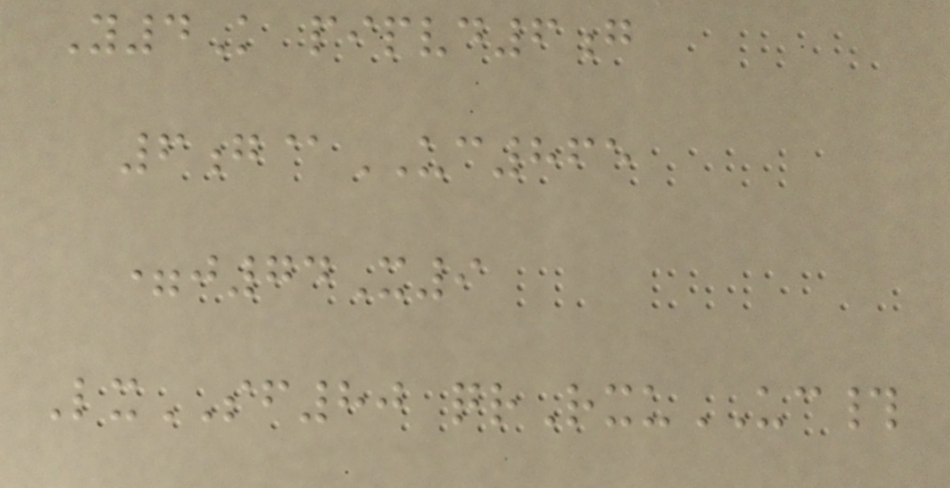Y4K pipvd6g
6g@UC865
=j74X9
LxSF80 qrRxuUC#
